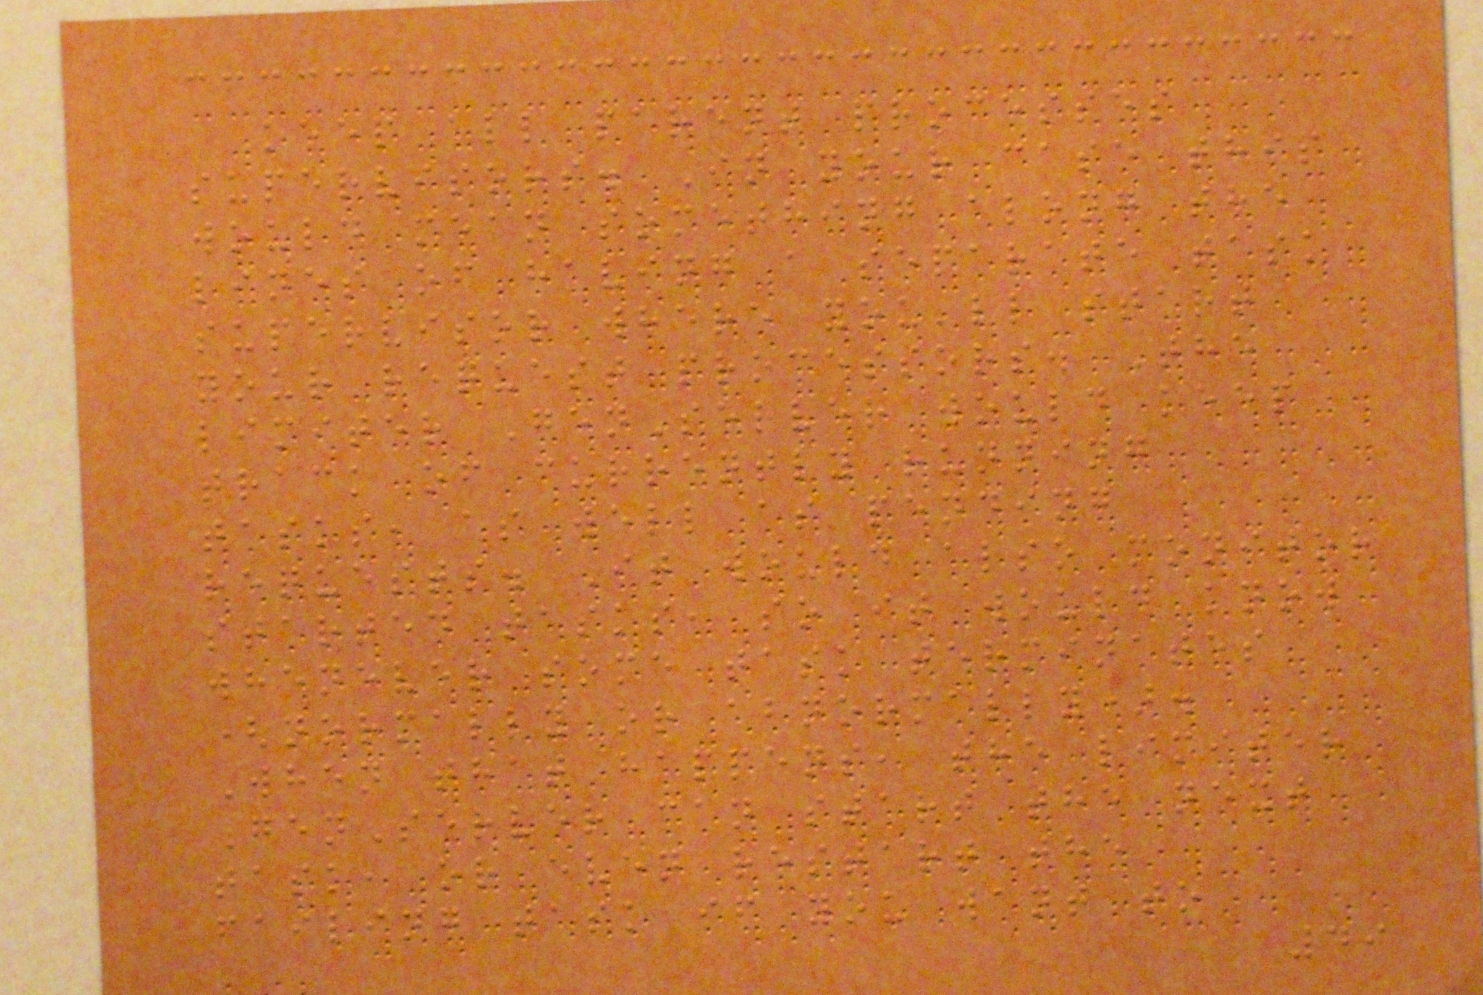keep all parent processes
supervisors. In your case this
would mean something along the
lines of having a separate task
supervisor where you'll start
your request processors. The
limiter GenServer would keep
track of currently running
tasks, as well as pending
requests. It would also monitor
started tasks, so it would know
whenever some task terminates
(normally or abnormally).
When that happens, the limiter
GenServer can start the next
task, or even restart the
failing task if you want to
49
